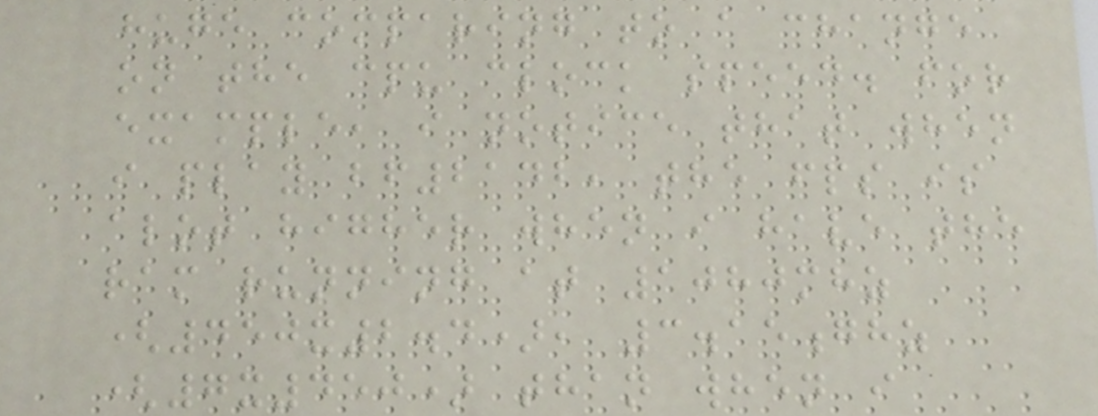huge comparing to a change
on the cpu clock speed. for
example, i notice that when
i play bf2142, the fps is
alot higher when i have the
ram running at 1080mhz
(450x2.4), 3.15ghz
(7x450) than when i
